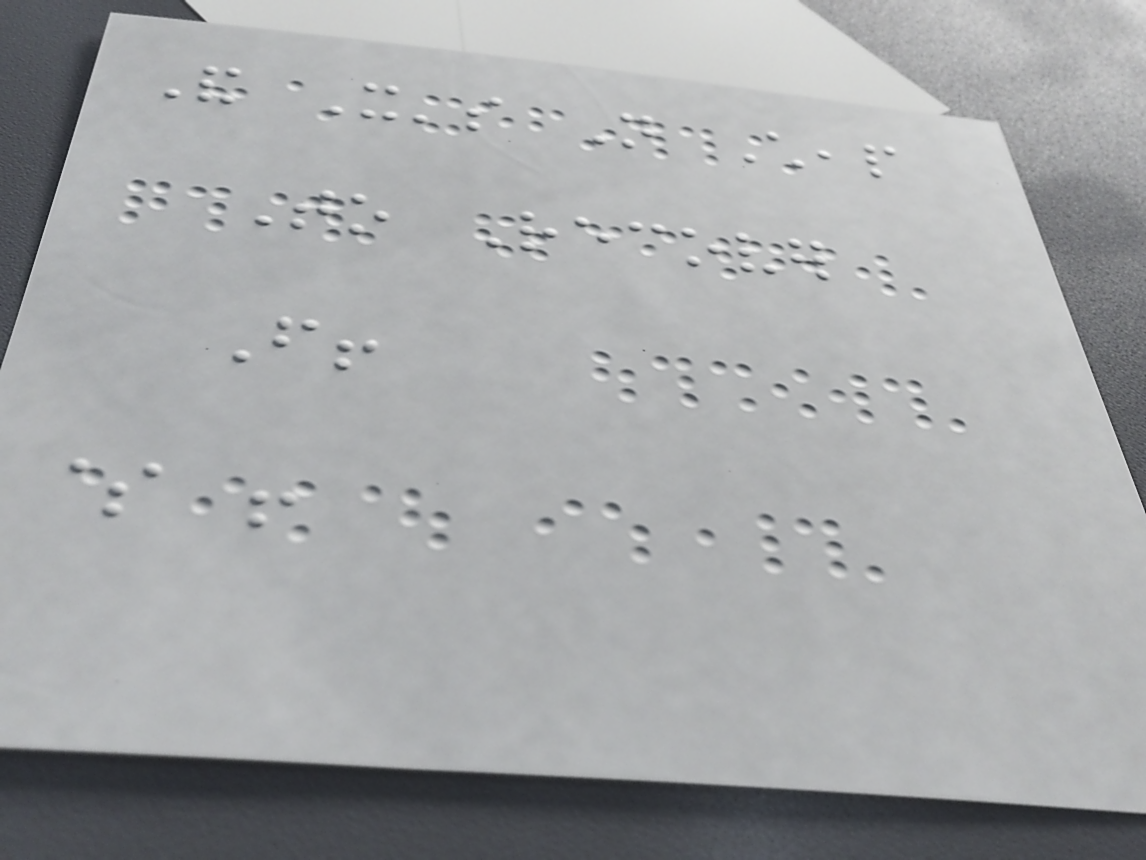And It's Not Cheap
To Recover
From!
$ !
